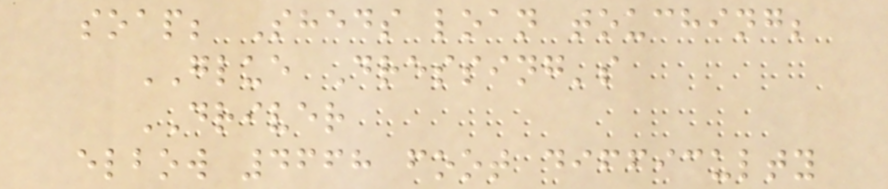soap; Sheds loan touching;
GLUE Dressing's
DRIVER
elbow 4668 foot difficulty
